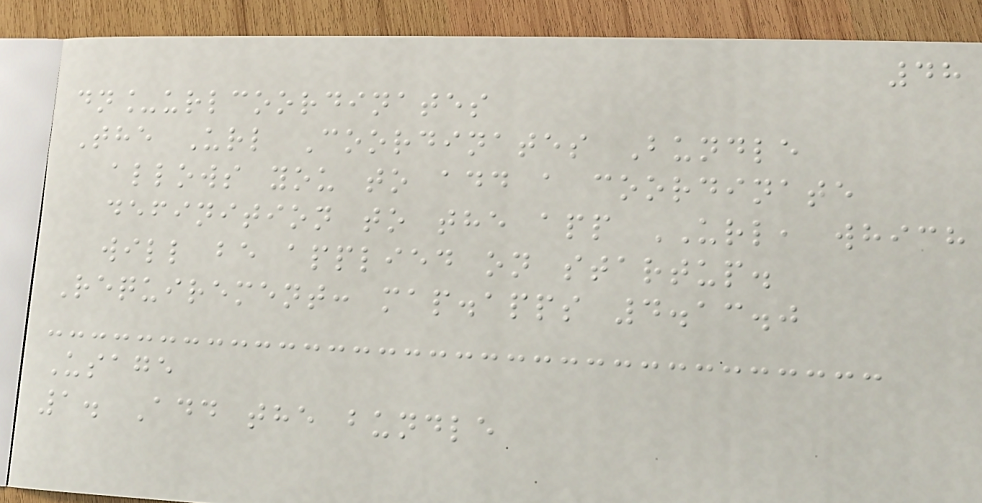48
dn_urlcoordinates
The Url Coordinates Bundle
allows you to add a coordinate
definition to the app URL, which
will be applied on startup.
Requirement: map.apps 4.13.0
Usage
1. Add the bundle
